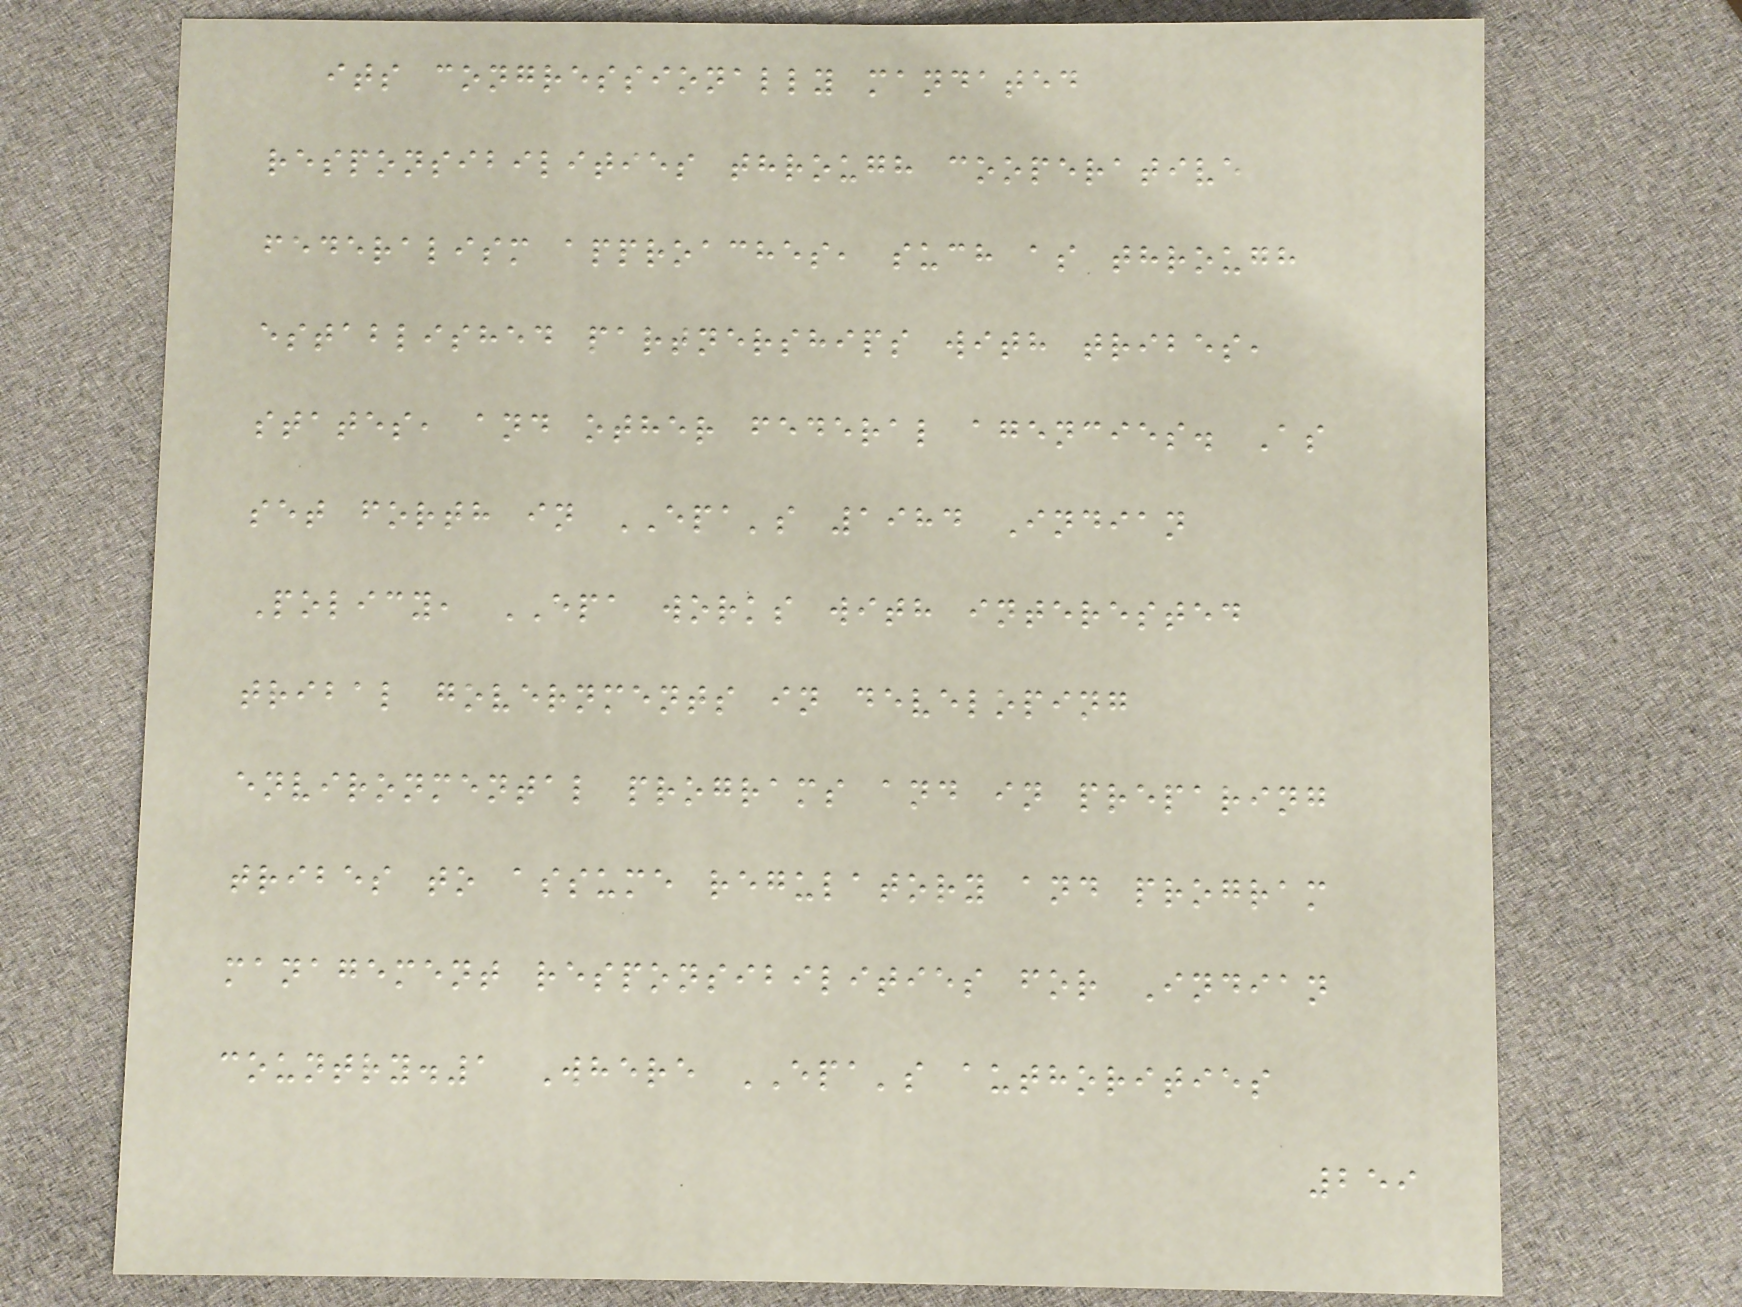its congressionally mandated
responsibilities through cooperative
federalism approaches, such as through
established partnerships with tribes,
states, and other federal agencies. As
set forth in EPA's 1984 Indian
Policy, EPA works with interested
tribal governments in developing
environmental programs and in preparing
tribes to assume regulatory and program
management responsibilities for Indian
country.1 Where EPA's authorities
259
